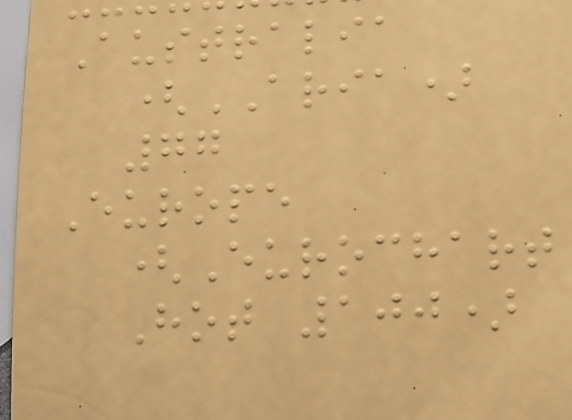Australia
(ARIA)
77
Europe
(Eurochart
Hot 100)
